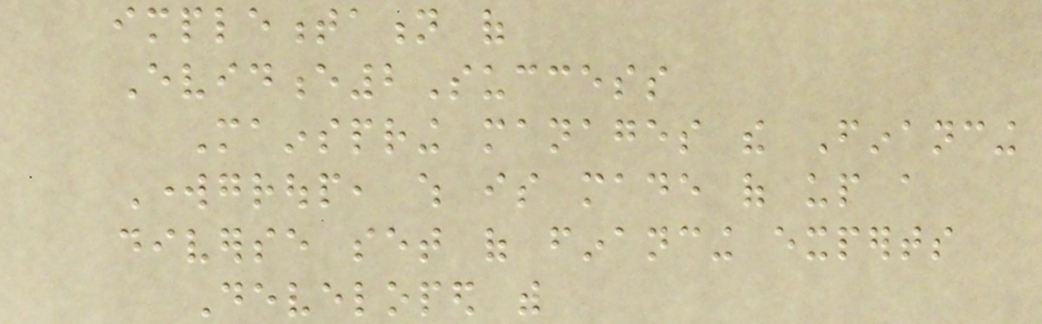implementation of
Evidence2Success
Mainspring manages the Financing
Workgroup, which is made of up a
diverse set of financing experts
Developed with
